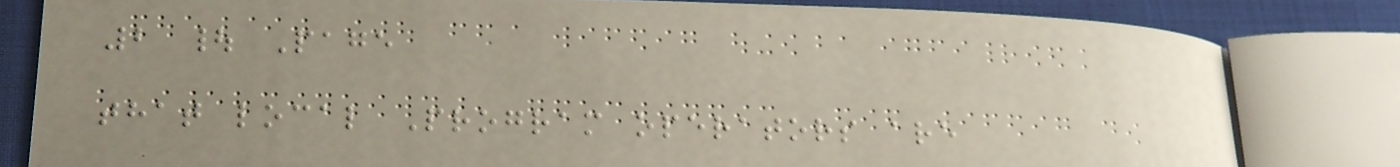2 | Page
that local Program operators are
